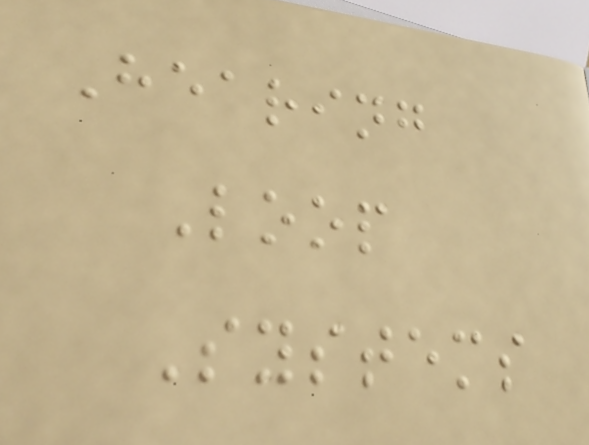Hearing
Loop
Systems
